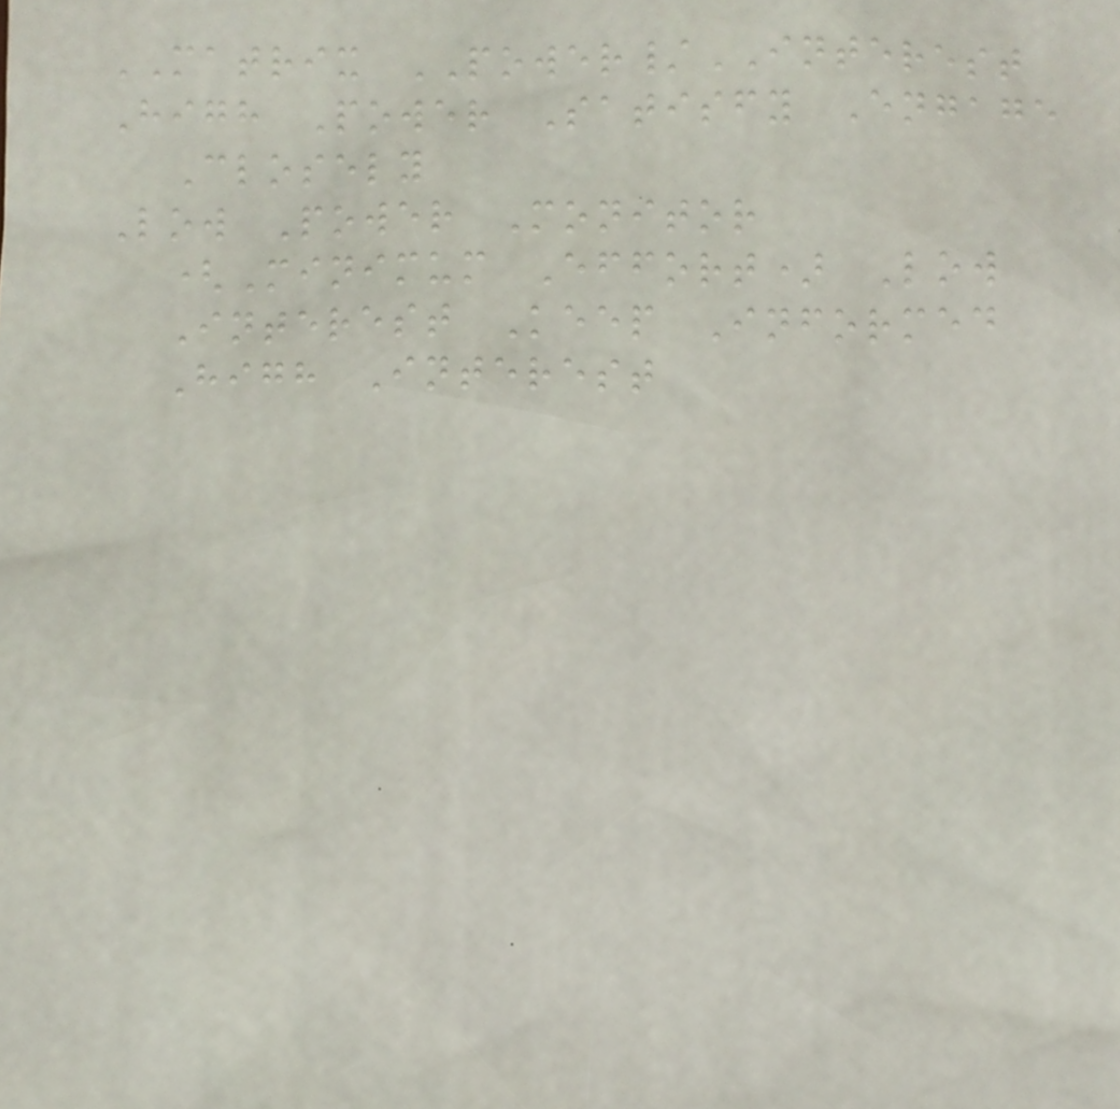MATRIX POWER/INTEREST
High Power Satisfy Engage
Closely
Low Power Monitor
(Minimum Effort) Low
Interest Keep Informed
High Interest
